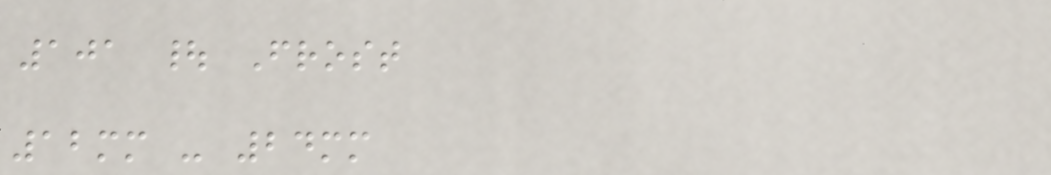101 | Frost
12mm - 24mm
